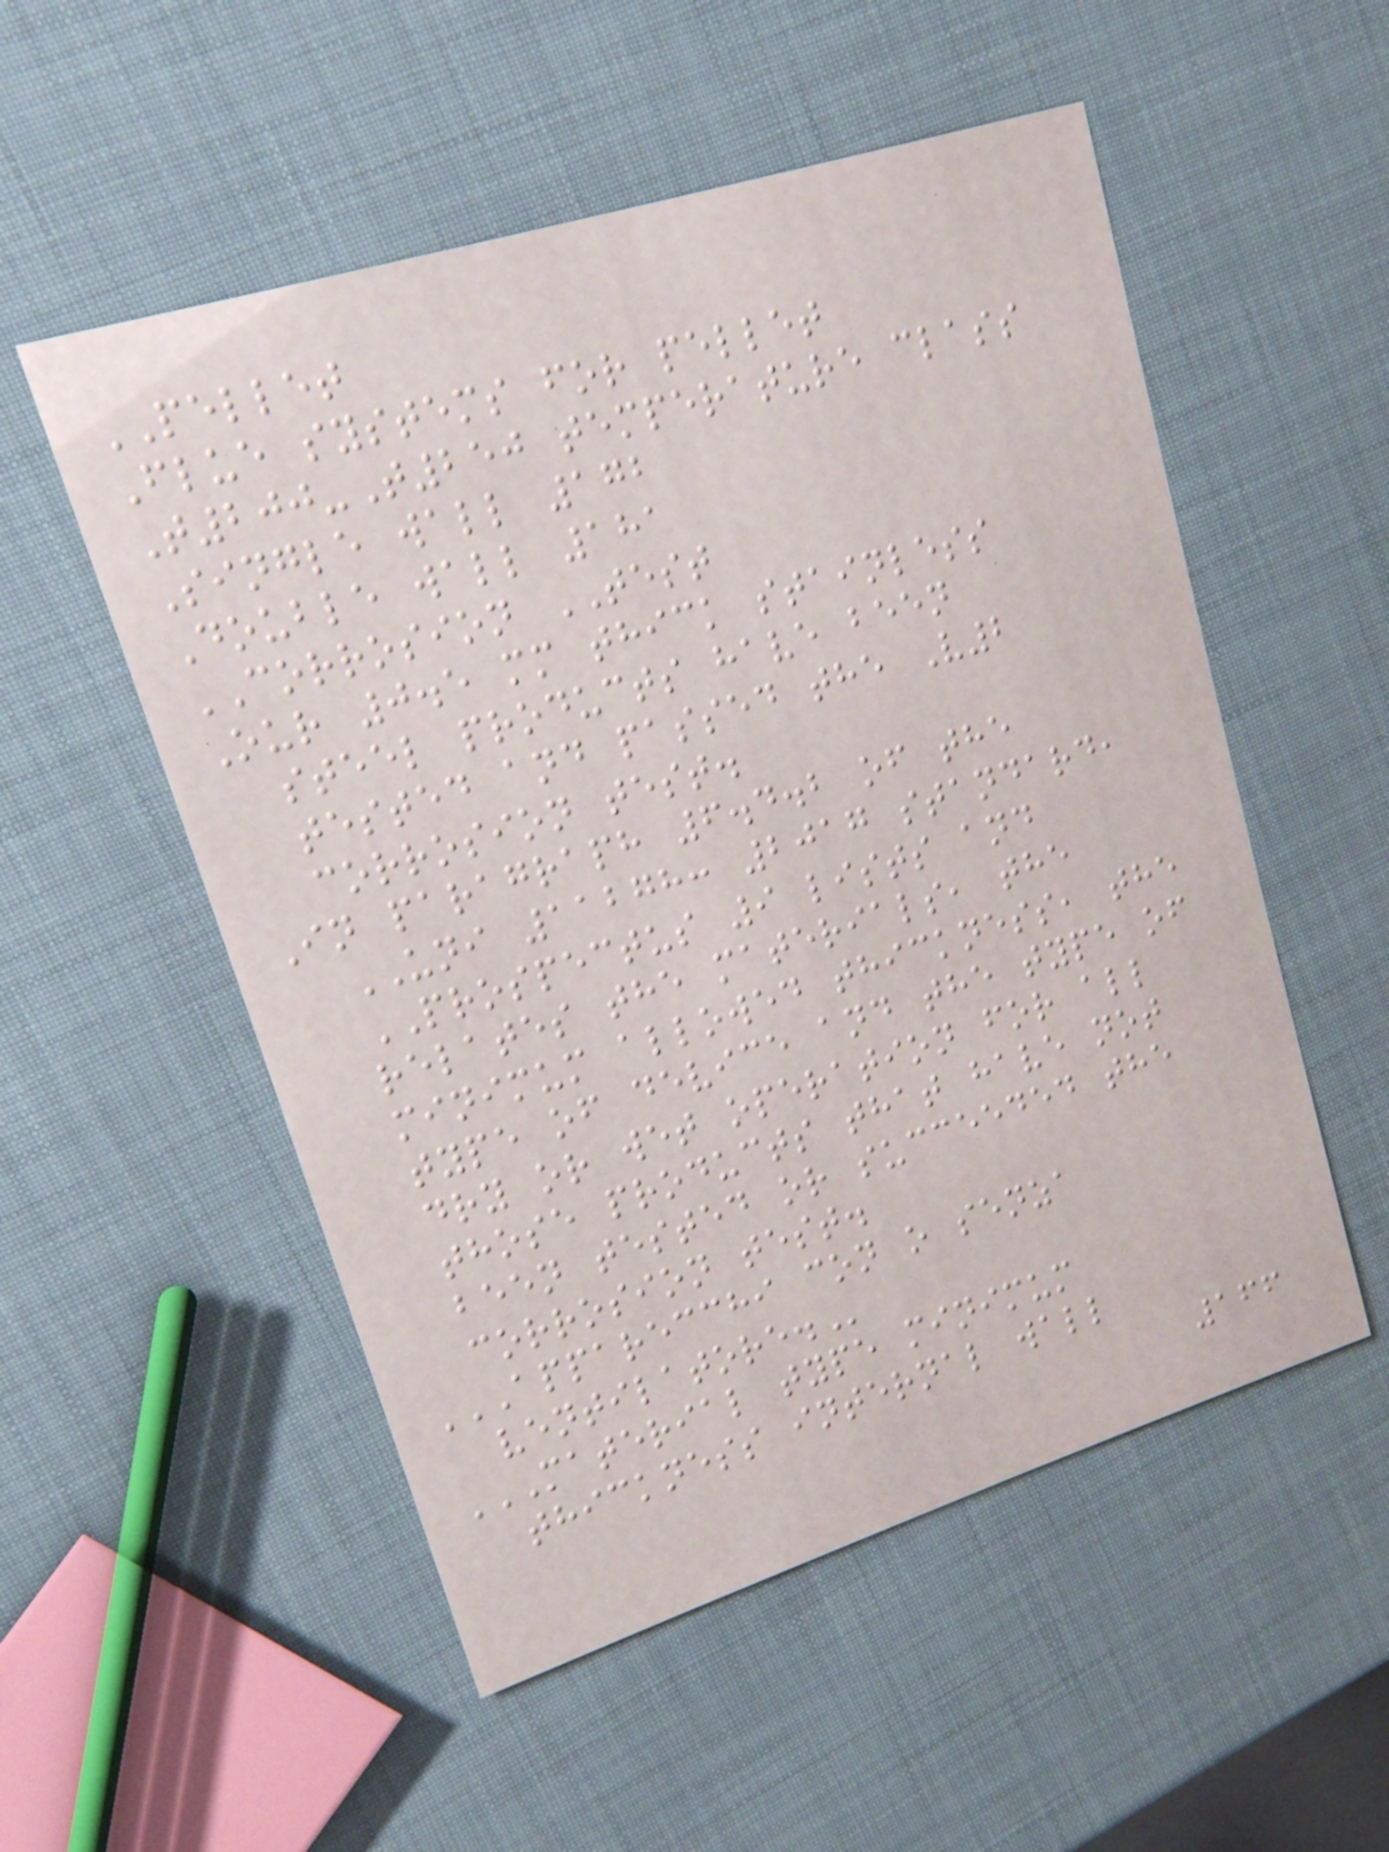PELLET
Flue systems for pellet
T200-T250 temperature class
Single wall 172
Double wall 181
CORROSION TEST
Our 0.5 mm thick stainless
steel products have been
tested and passed the V2
corrosion test.
In paragraph 6.4.2 of the
UNI 11278: 2017 standard,
PROSPECTUS 9 lists and
relates the materials, the
minimum allowed thickness, the
type of device and the type of
dry or wet operation for all
those products that have not
been tested or succeeded the
corrosion test.
APPARECCHI CON O SENZA
VENTILATORE.
MATERIAL TYPE MINIMUM
THICKNESS INTERNAL WALL
166
